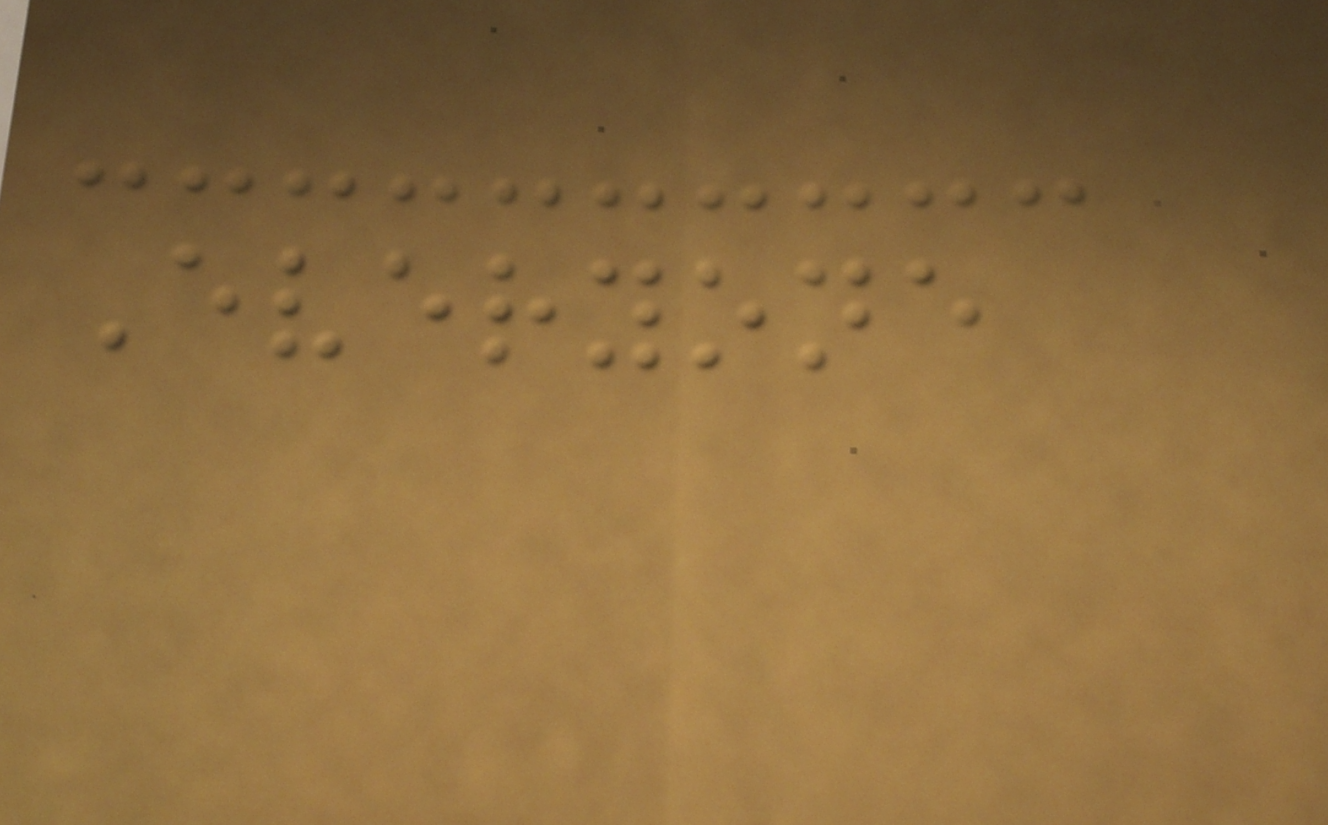Everyone
